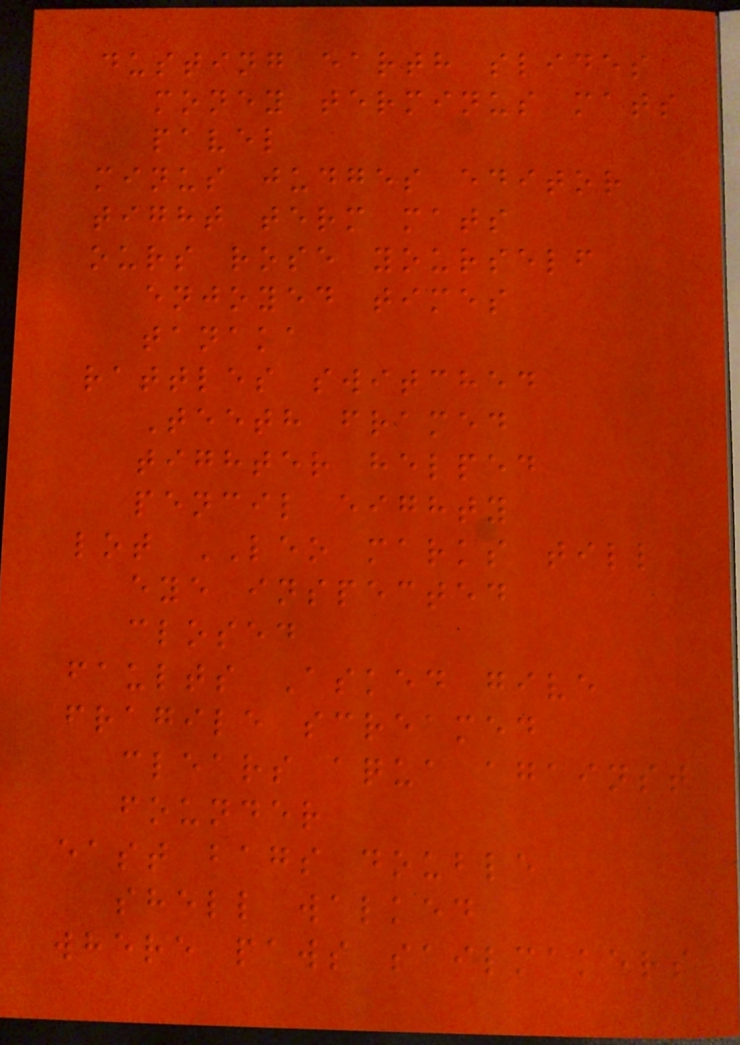dusting earth slides
money terminus mats
pavel
minus judges editor
tight term mats
ours rose yourself
enjoyed times
tanaka
rattles switched
Teeth framed
tighter helped
pencil eighty
lot LEO marks till
eye inspected
closed
faults Asked give
fragile screamed
clears aqua against
founder
east bags double
shell walked
where paws sailmakers
